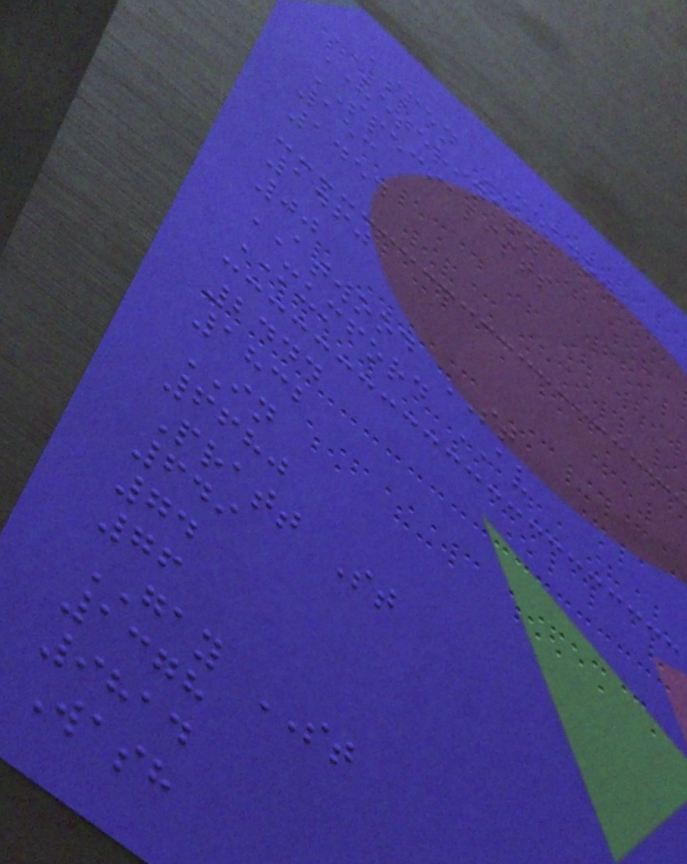ASPEN MEADOW
VETERINARY
SPECIALISTS
153
1454
1460
00
ATWOOD ST
MUMFORD AV
2444
1832
IN
6680
Pratt St
649
74
76
GAY ST
1378
9814
Wash
